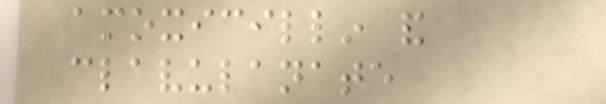amoxicillin and
clavulanate
